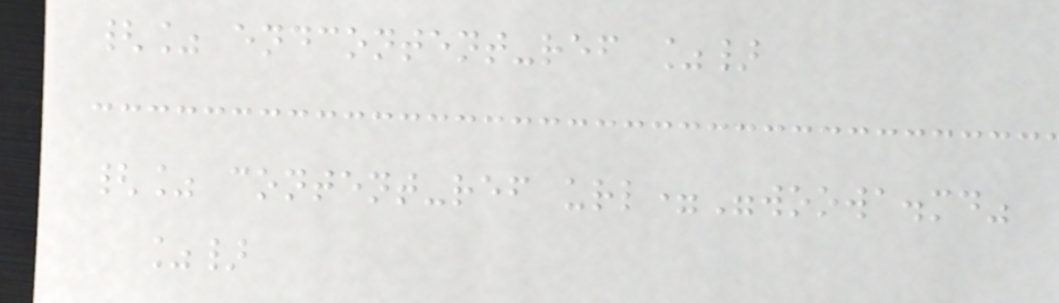{% endcontent-ref %}
{% content-ref url="woowa.md"
%}
